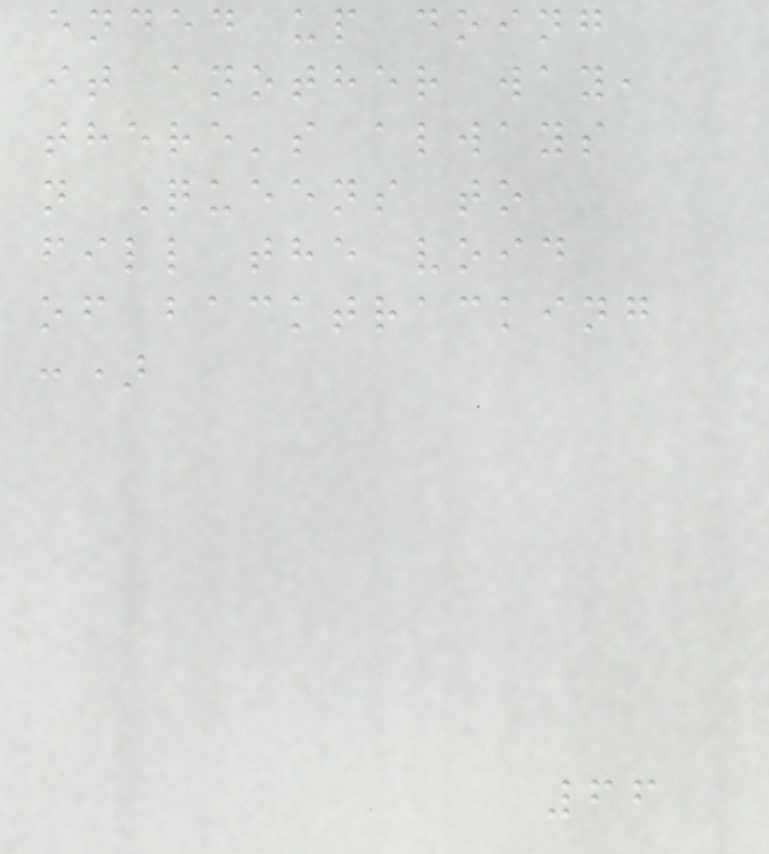ended up doing
it another way,
there's always
n Queens to
fill the void
of backtracking
:)
66
